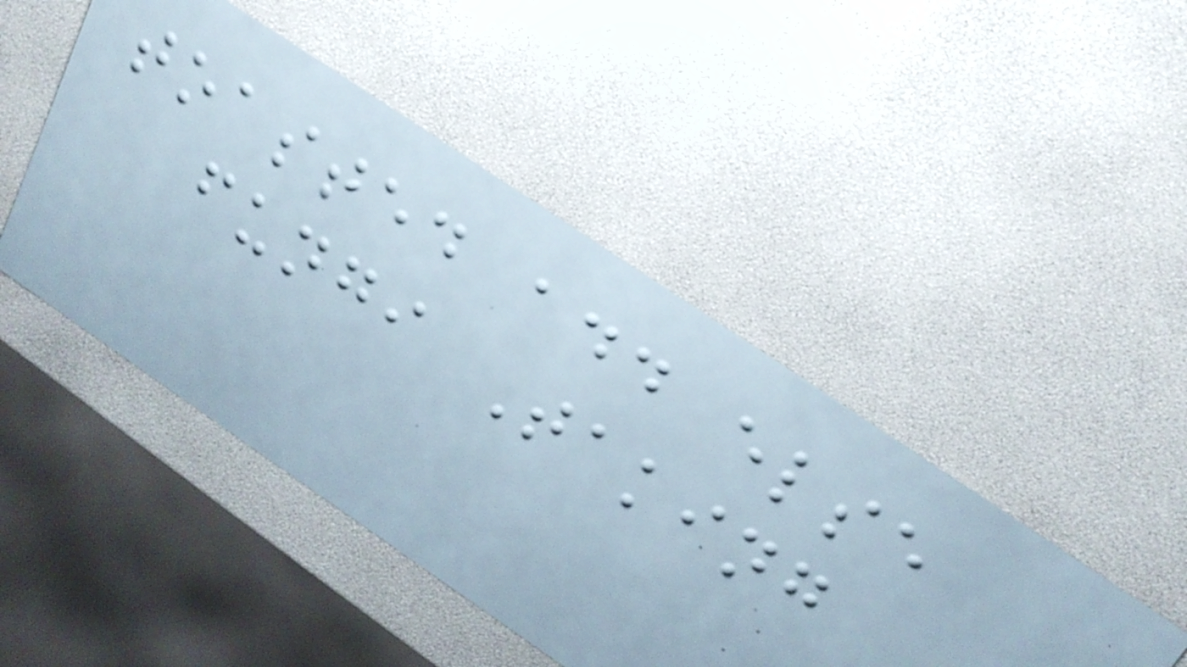toasted add else
fungi Taking
